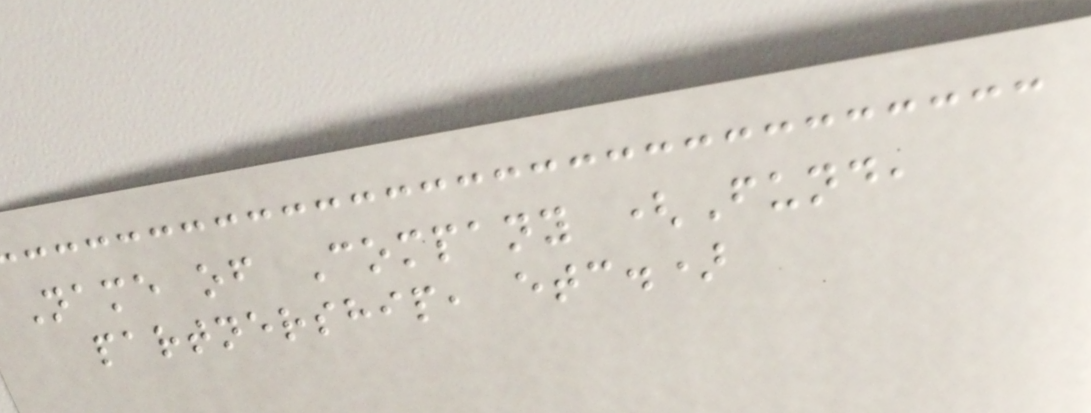Name of Company (Fund,
partnership, etc.)
